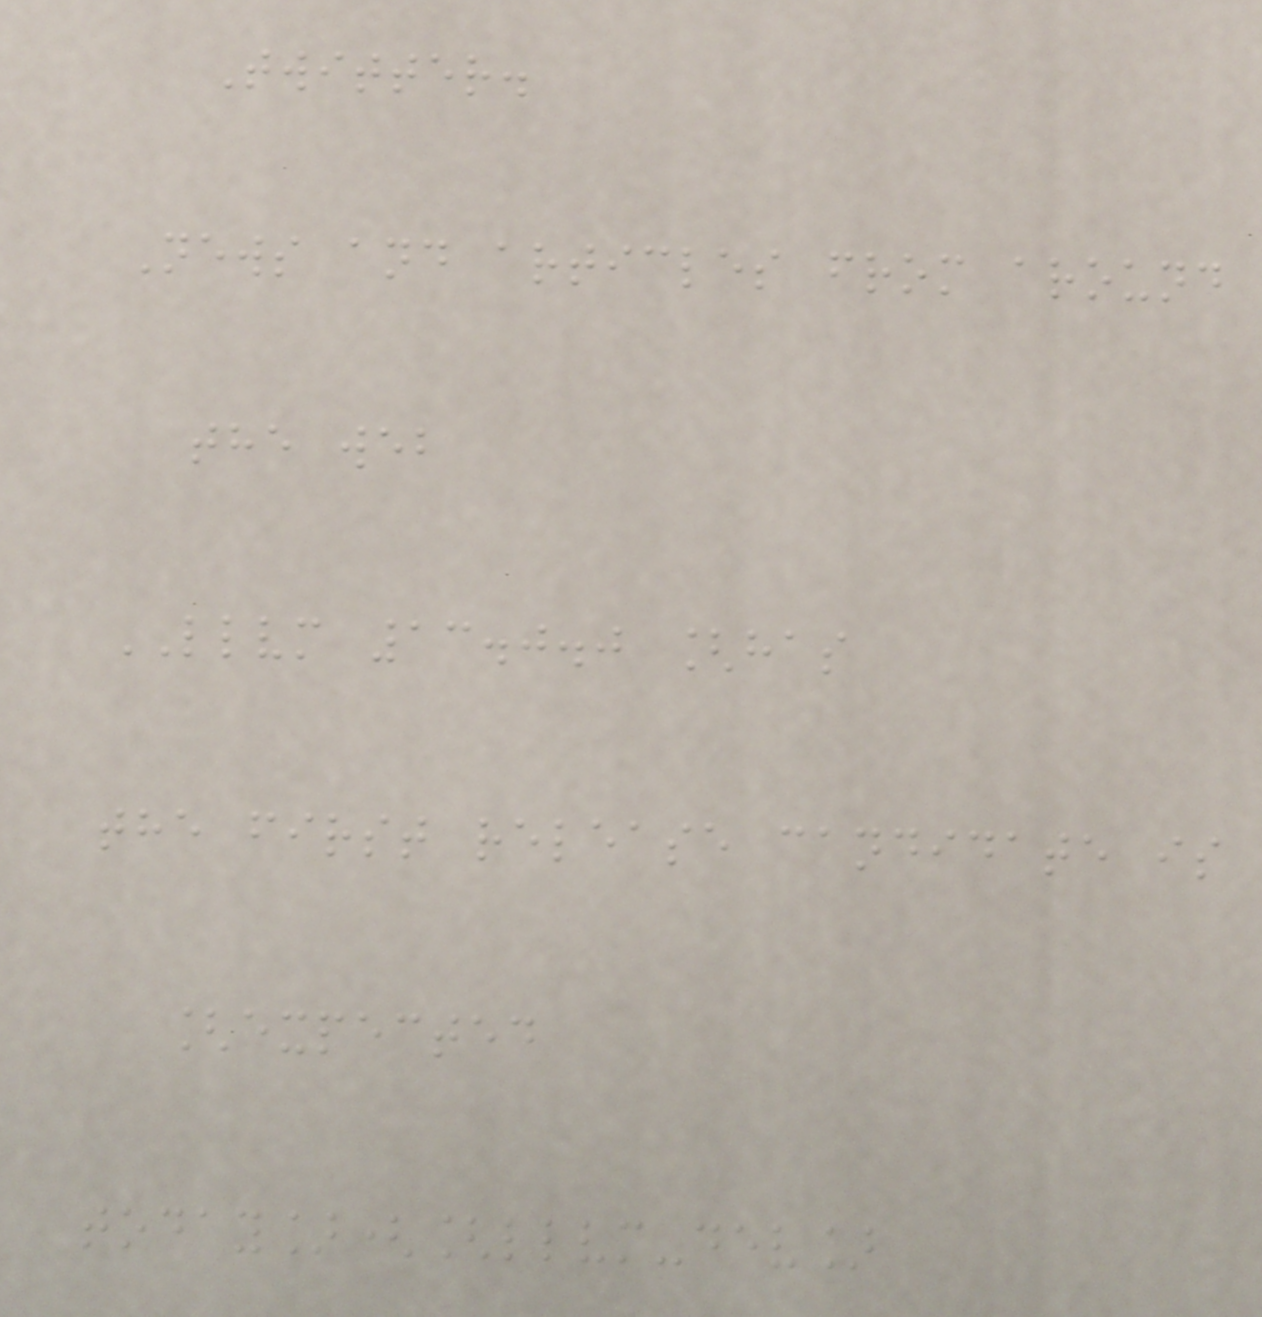Twitter.
News and articles from around
the web
LLVM 13.0.0 [has
the first release candidate is
[expected
today]([llvm-dev]
